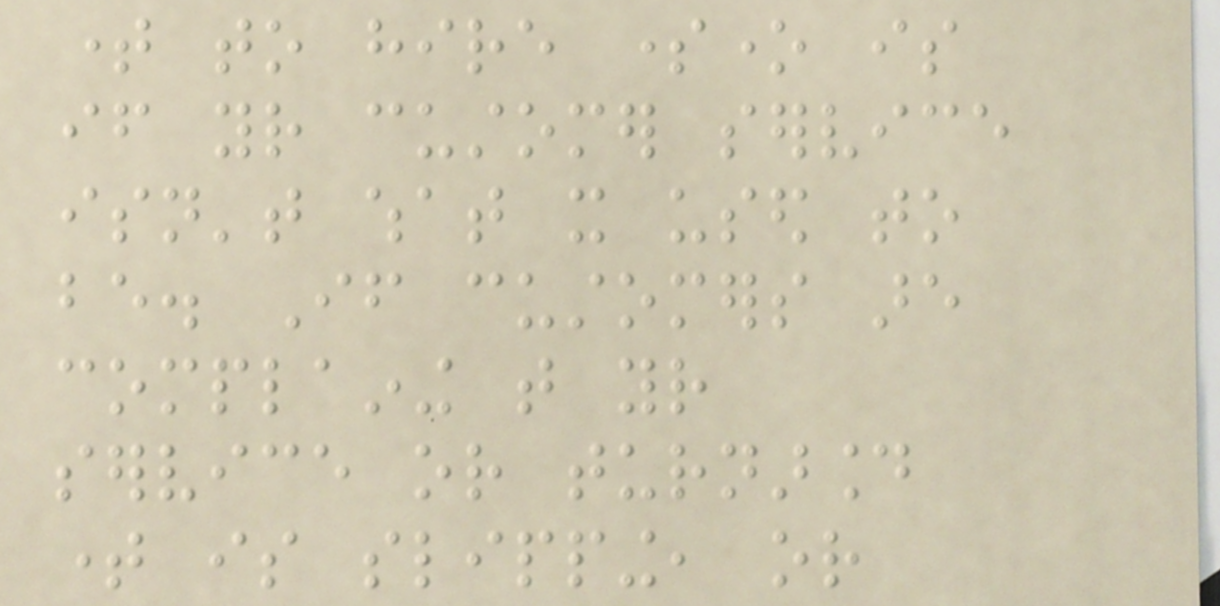time to hire someone is
if your customer service
isn't what it used to
be. If customers are
complaining that your
service or turnaround
time is slipping, or
